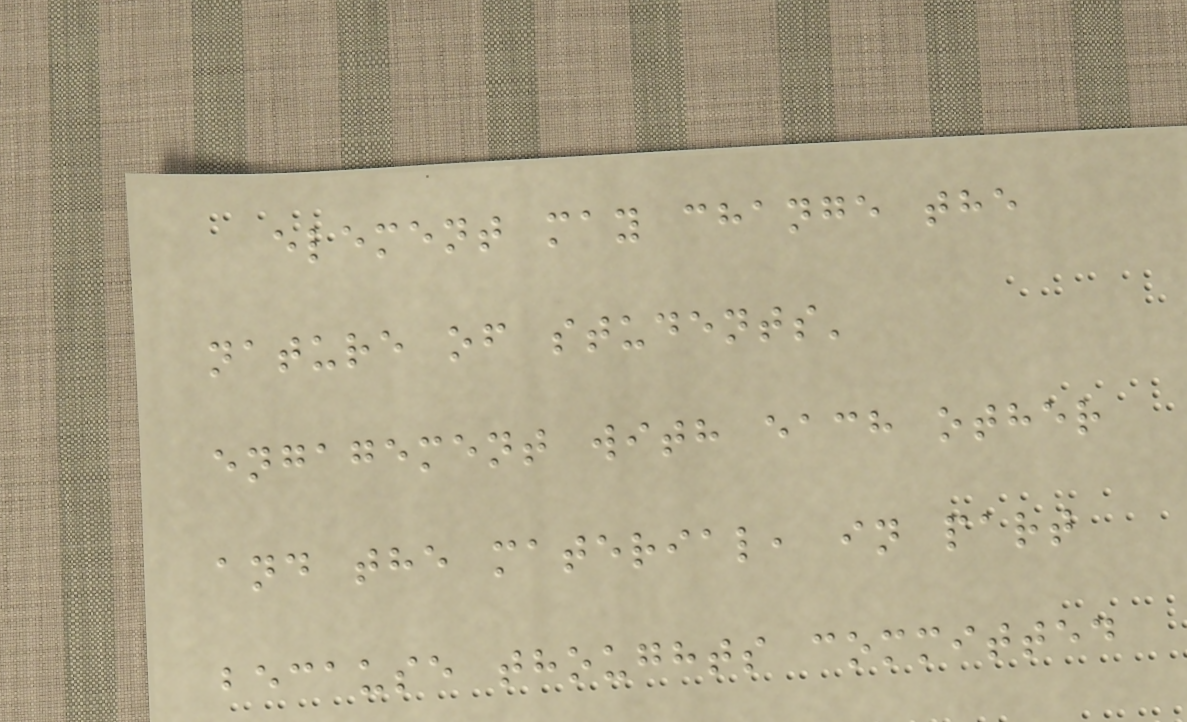element may change the
nature of students'
engagement with each other
and the material, in part
because thoughts committed
